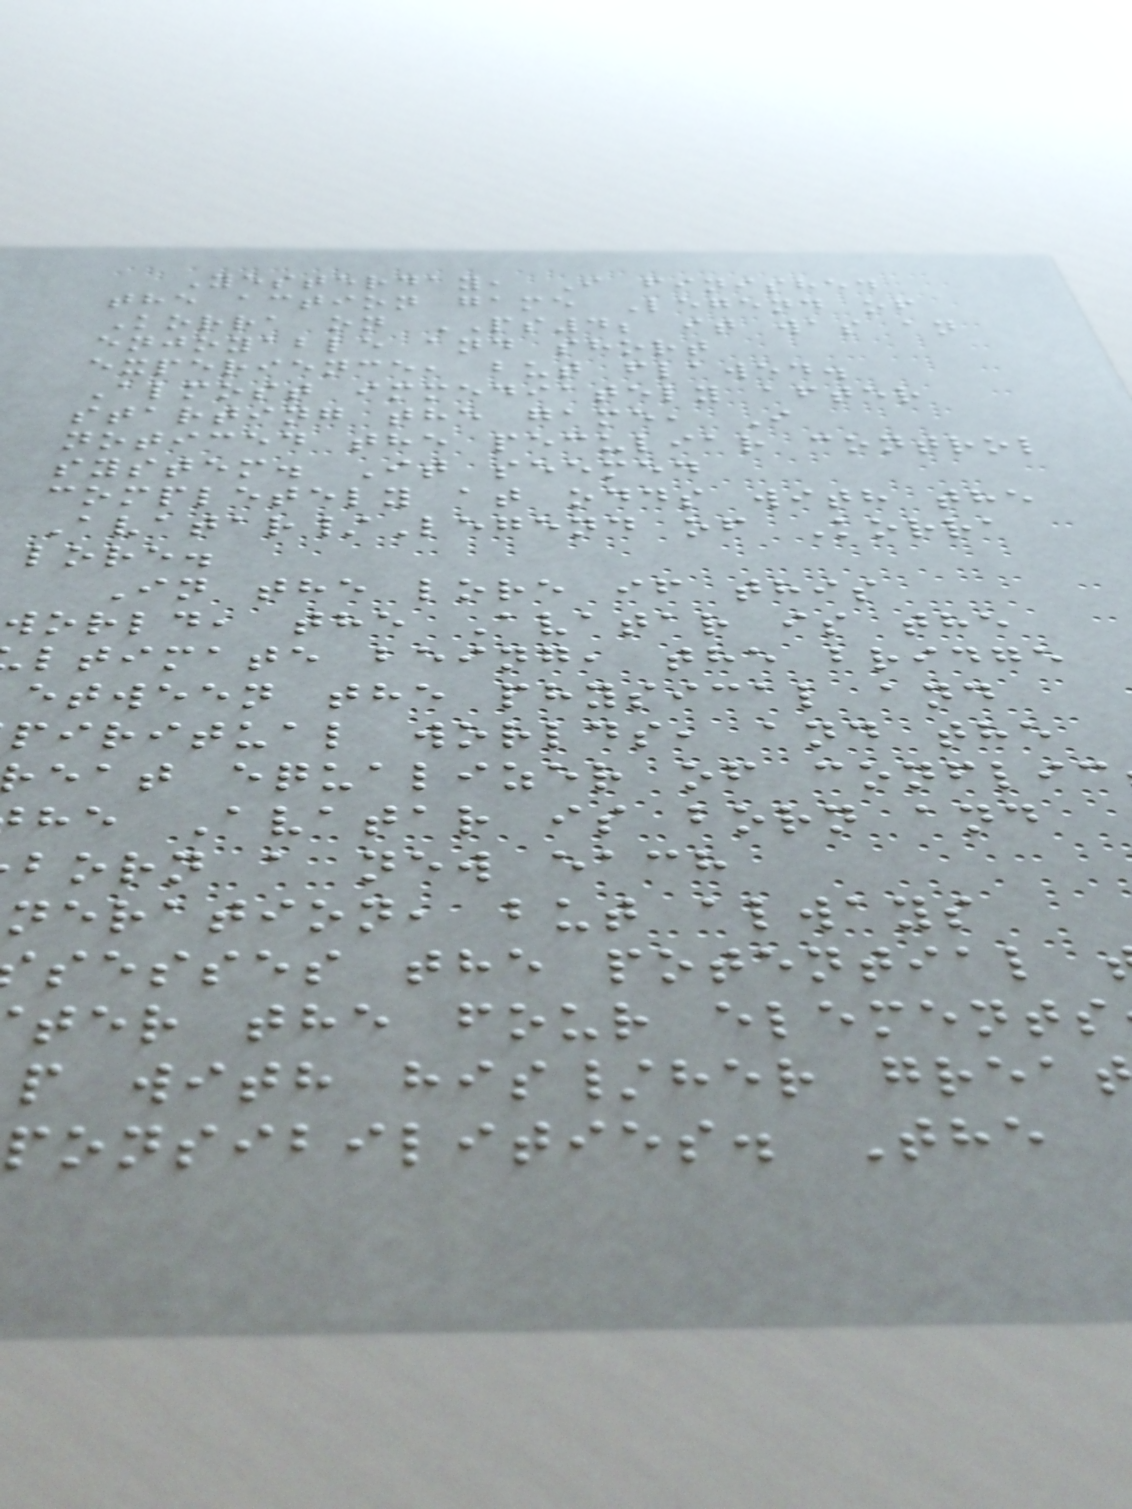Yesterday, I finished
the action game Legend of
Korra on PS4; it was an
enjoyable and short
experience, but flawed.
Almost immediately after
starting the game, I
noticed the peculiar control
system. It seemed
completely at odds with the
Avatar/Legend of Korra
lore.
In the lore if this
world, the Avatar is the
ltimate being, the bridge
etween the physical and
piritual worlds, and the
eat equalizer of conflic
he Avatar is born and
born a new each
neration, but always
sesses the potential
ter the four elements
p with his/her grea
ponsibilities. The
